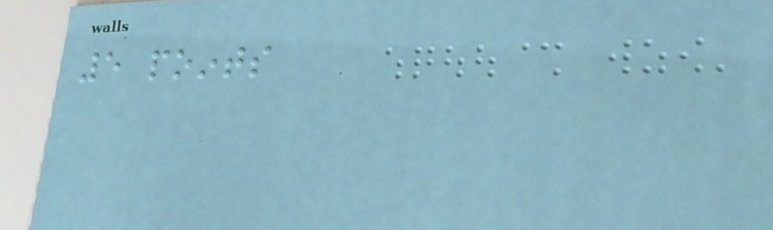5 points
